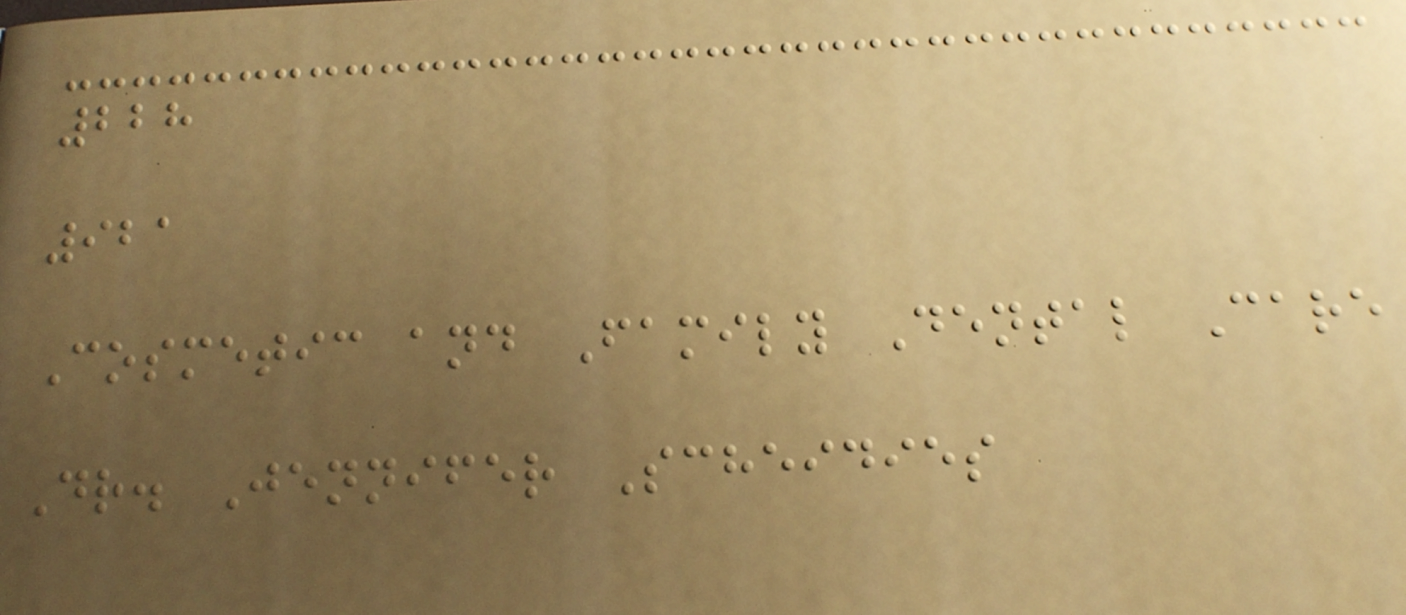228
921
Cosmetic and Family Dental Care
Dr. Jennifer Scheidies
